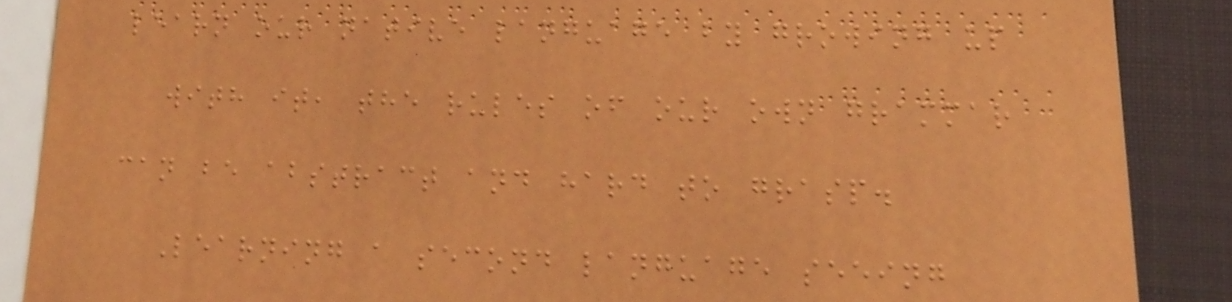learn our native language by growing up
with it, the rules of our own grammar
can be abstract and hard to grasp.
Learning a second language seeing
